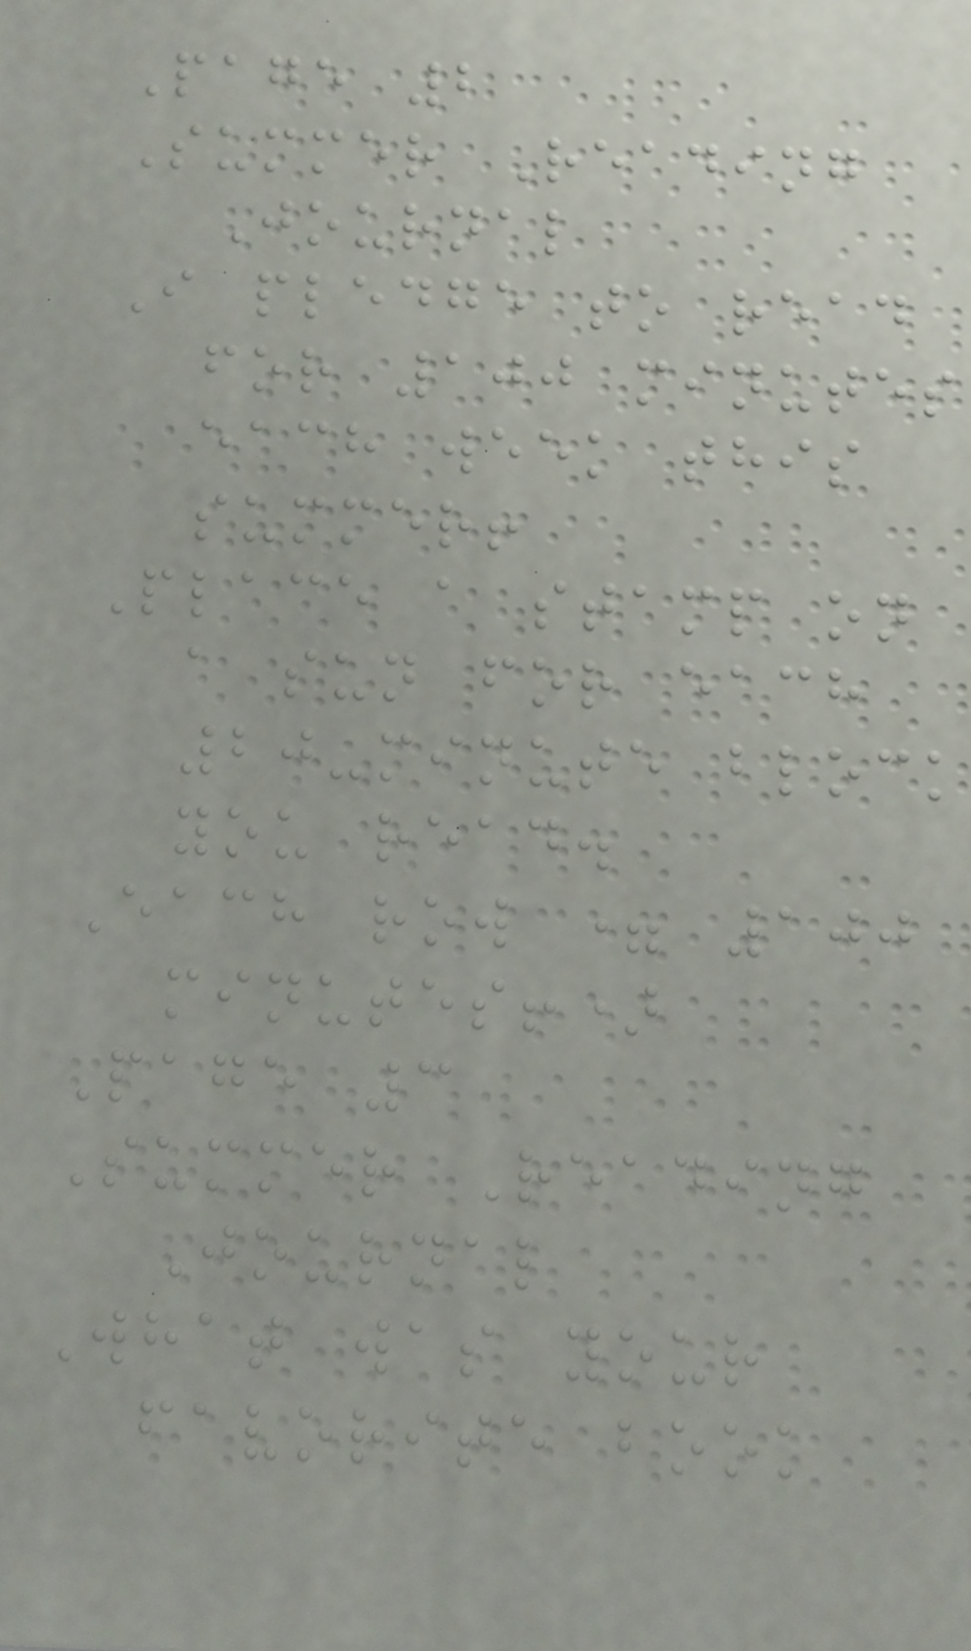Page 2
Summer Reading
Journal
I pledge to read
for 100 minutes
each week this
summer!
Place a stamp on
a sun for each
20-minute block
you read.
Each row = 100
minutes!)
Page 3
Summer Reading
Journal
What was your
favorite book
